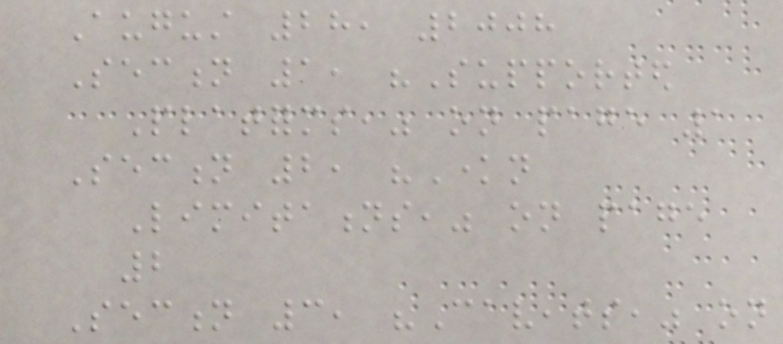August 28, 2008
Section 1, "Supported
Platforms," on page 1
Section 2, "Known
Limitations," on page
2
Section 3, "Caveats," on
